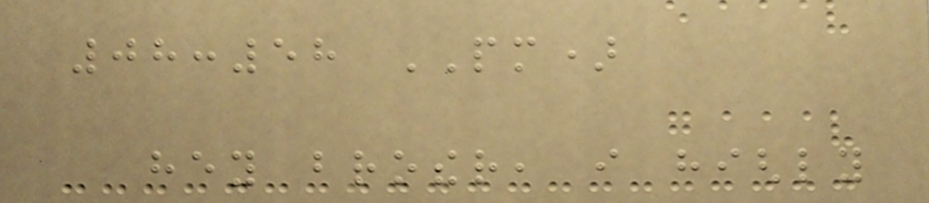08:58 PM)
hey brother, i highly
